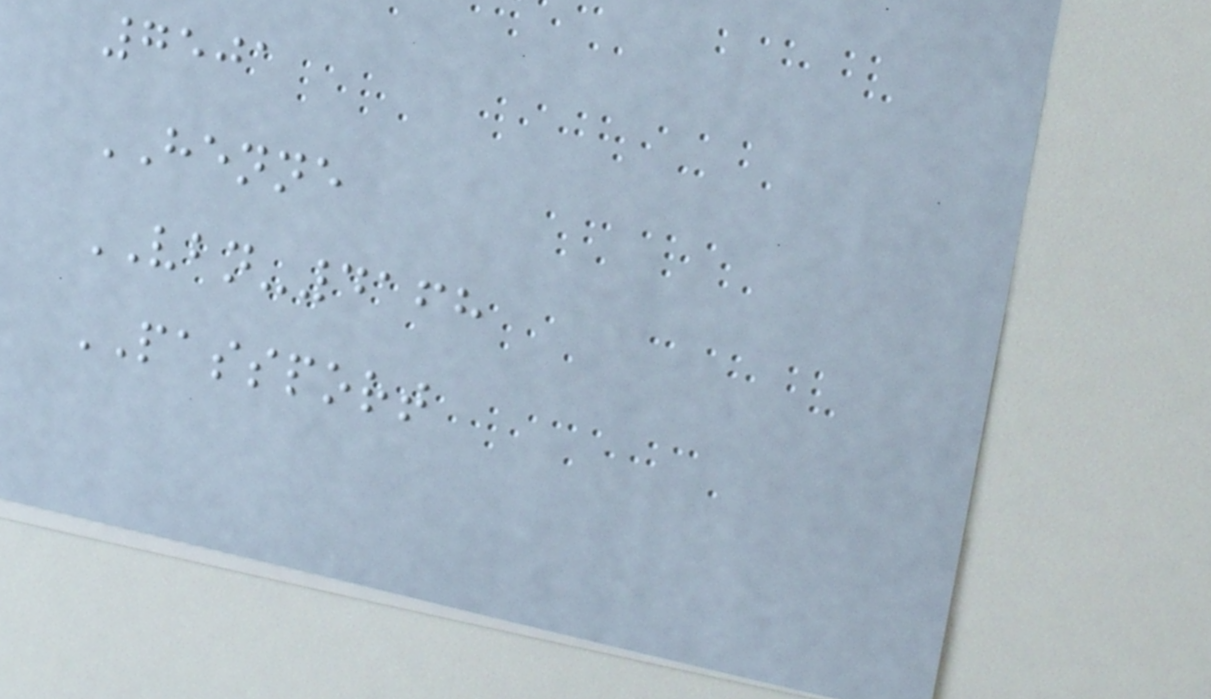7501
HENNE
VBN-4168
PASSPORT
